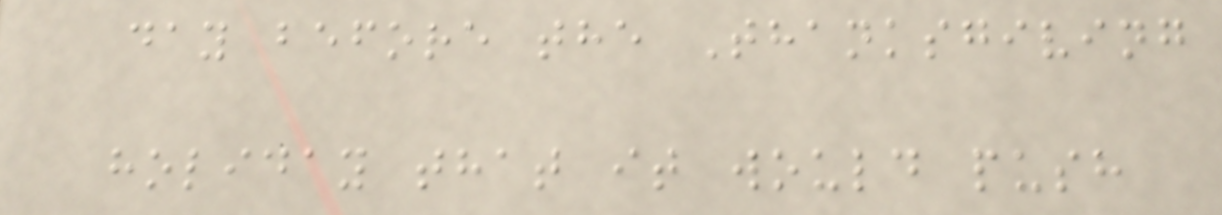day before the Thanksgiving
holiday that it would push
